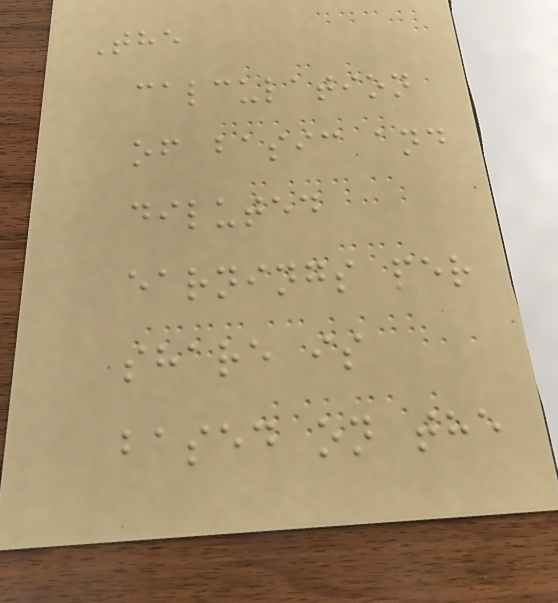The
calculation
of basic and
diluted
earnings per
share is
based on the
